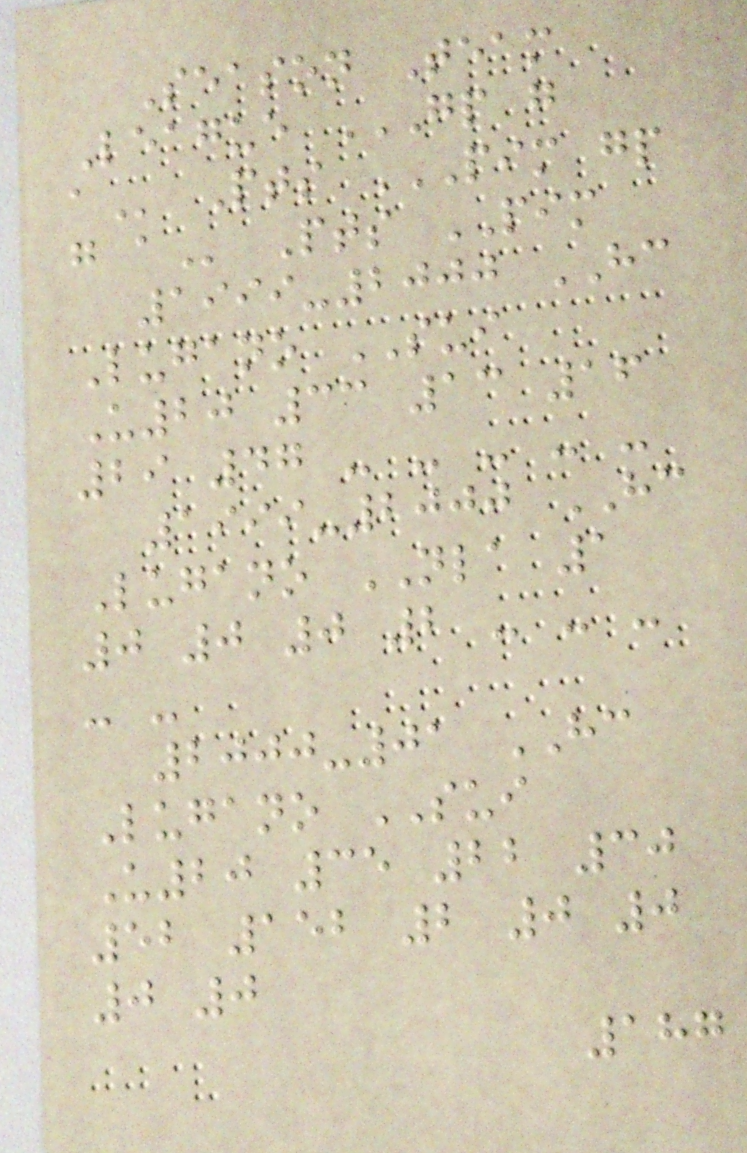Season Team
League GP G
A Pts PIM GP
G A Pts PIM
1999-2000 HC
Lugano SUI
U20 33 13 16
29 47 - - - - -
1999-2000 HC
Lugano NLA 1
0 0 0 2 - - -
- -
2000-01 HC
Lugano SUI
U20 35 22 30
52 152 2 0 0
0 0
187
